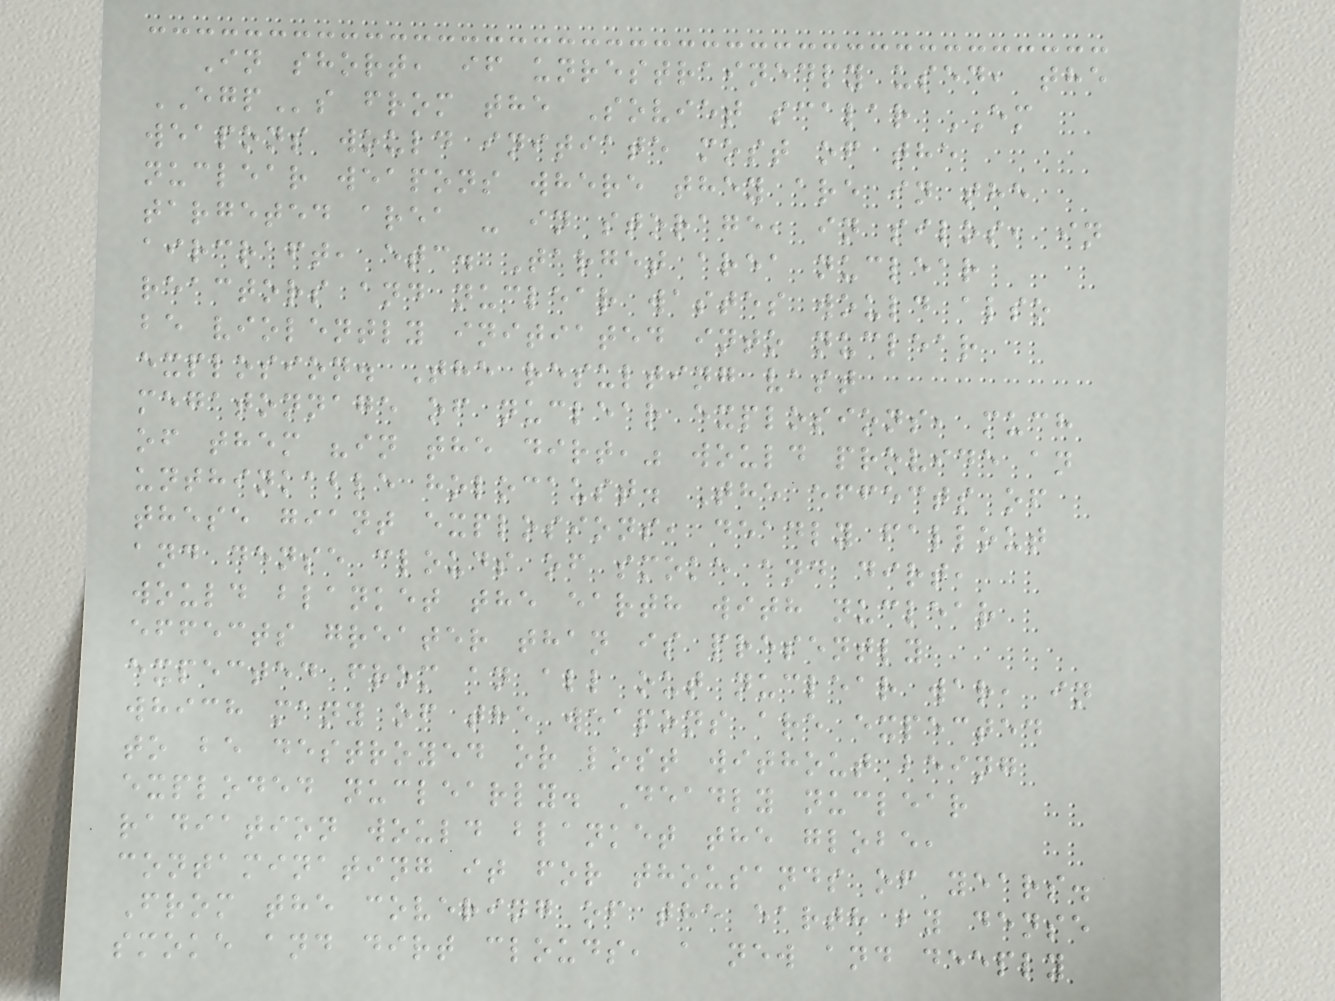In short, if unrestrainedly used, the
EGPs from the Soviet scalar EM
weapons would initiate most of the
nuclear weapons where they are in the
targeted area - in storage, in silos, in
aircraft, etc. Target area nuclear
reactors and nuclear wastes would also
be violently initiated into nuclear
explosion. The resulting vast
megatonnage of nuclear explosions, much
of them "in the dirt," would provide an
unthinkable holocaust. The effects of
these giant explosions, deadly fallout
and dense clouds of smoke and dirt,
would blanket the earth with nuclear
effects greater than is presently
expected from an all out nuclear war, in
which many of the weapons are expected
to be destroyed or lost without being
exploded nuclearly. Deadly nuclear
radiation would blanket the globe,
contaminating it for thousands of years.
From the covering of the earth by dense
smoke and dirt clouds, a new and deeply
